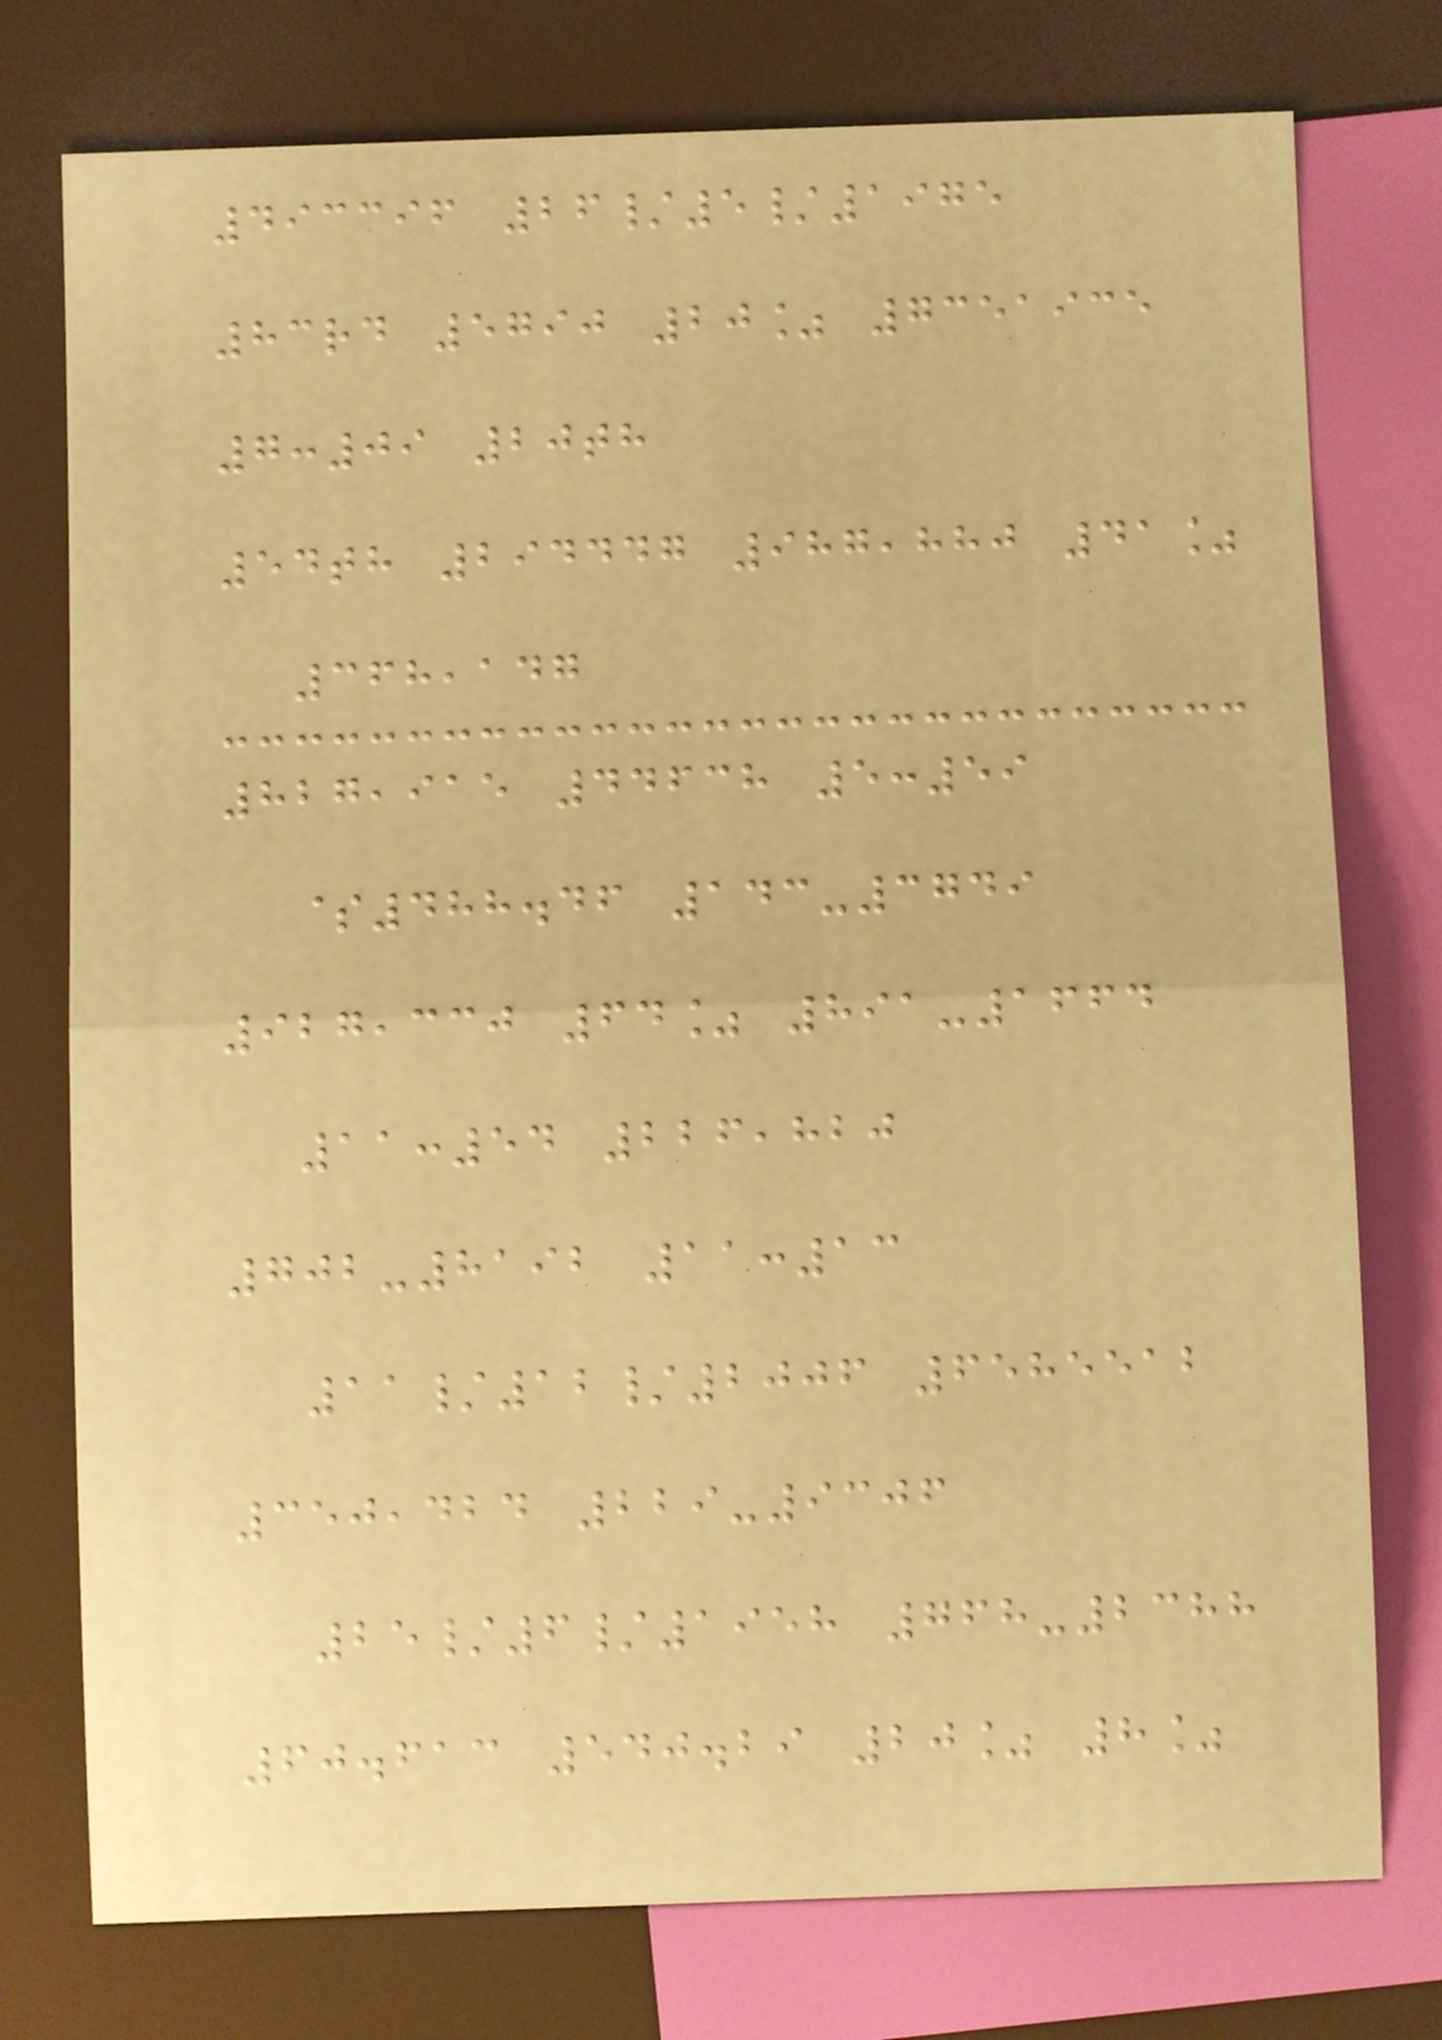493396 26/5/1975
83rd 5790 20% 7351935
7:09 20th
54th 294447 987,880 41%
368,147
827,915 44638 5:59
$488.46 143-3749
927,330 64% 891-1664
11:54 226,820
702-8192 11:13
11/12/2006 6585512
350,424 229-9306
25/6/1958 768-2388
60.613 540.29 20% 8%
